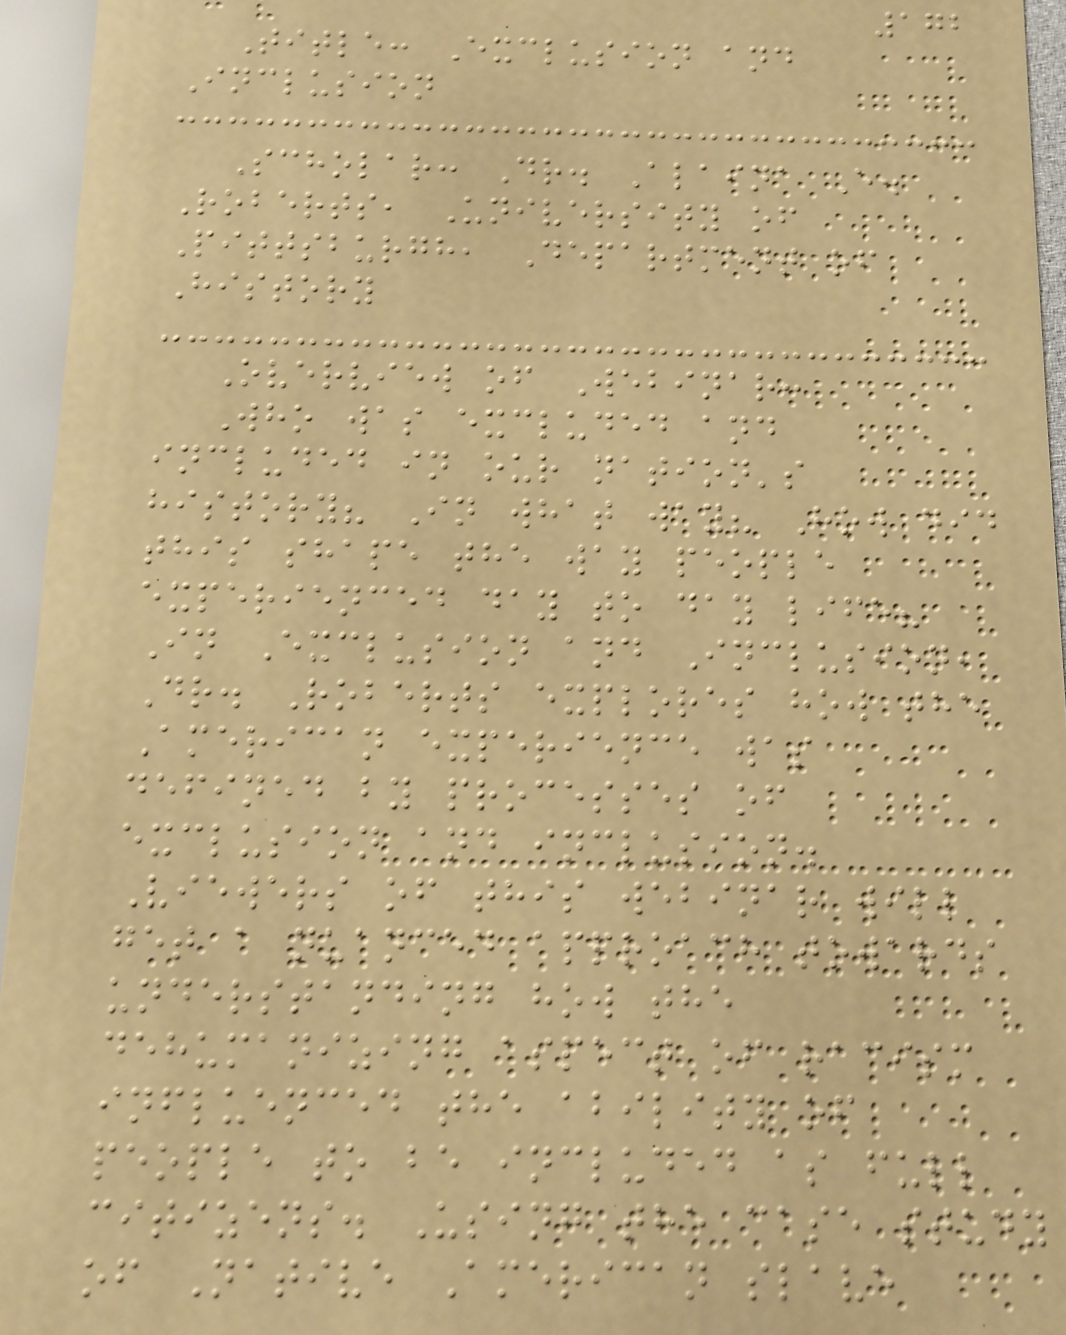172
Title: Exclusion and
Inclusion
Scholar: Dr. Alaina E.
Roberts, University of
Pittsburgh, Department of
History
Overview of Webinar:
Who was excluded and
included in our nation's
history? In what way? How did
this shape the way people
experienced day to day life?
In Exclusion and Inclusion,
Dr. Roberts explores how the
American experience was
defined by processes of
exclusion and inclusion.
Viewers of this webinar will
get a nuanced approach towards
understanding how the
dehumanizing aspect of racism
influenced the ability of
people to be included as full
citizens. Using the case study
of Native American slave
